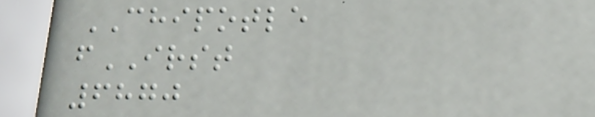CHIPOTLE
fIRST
6870
